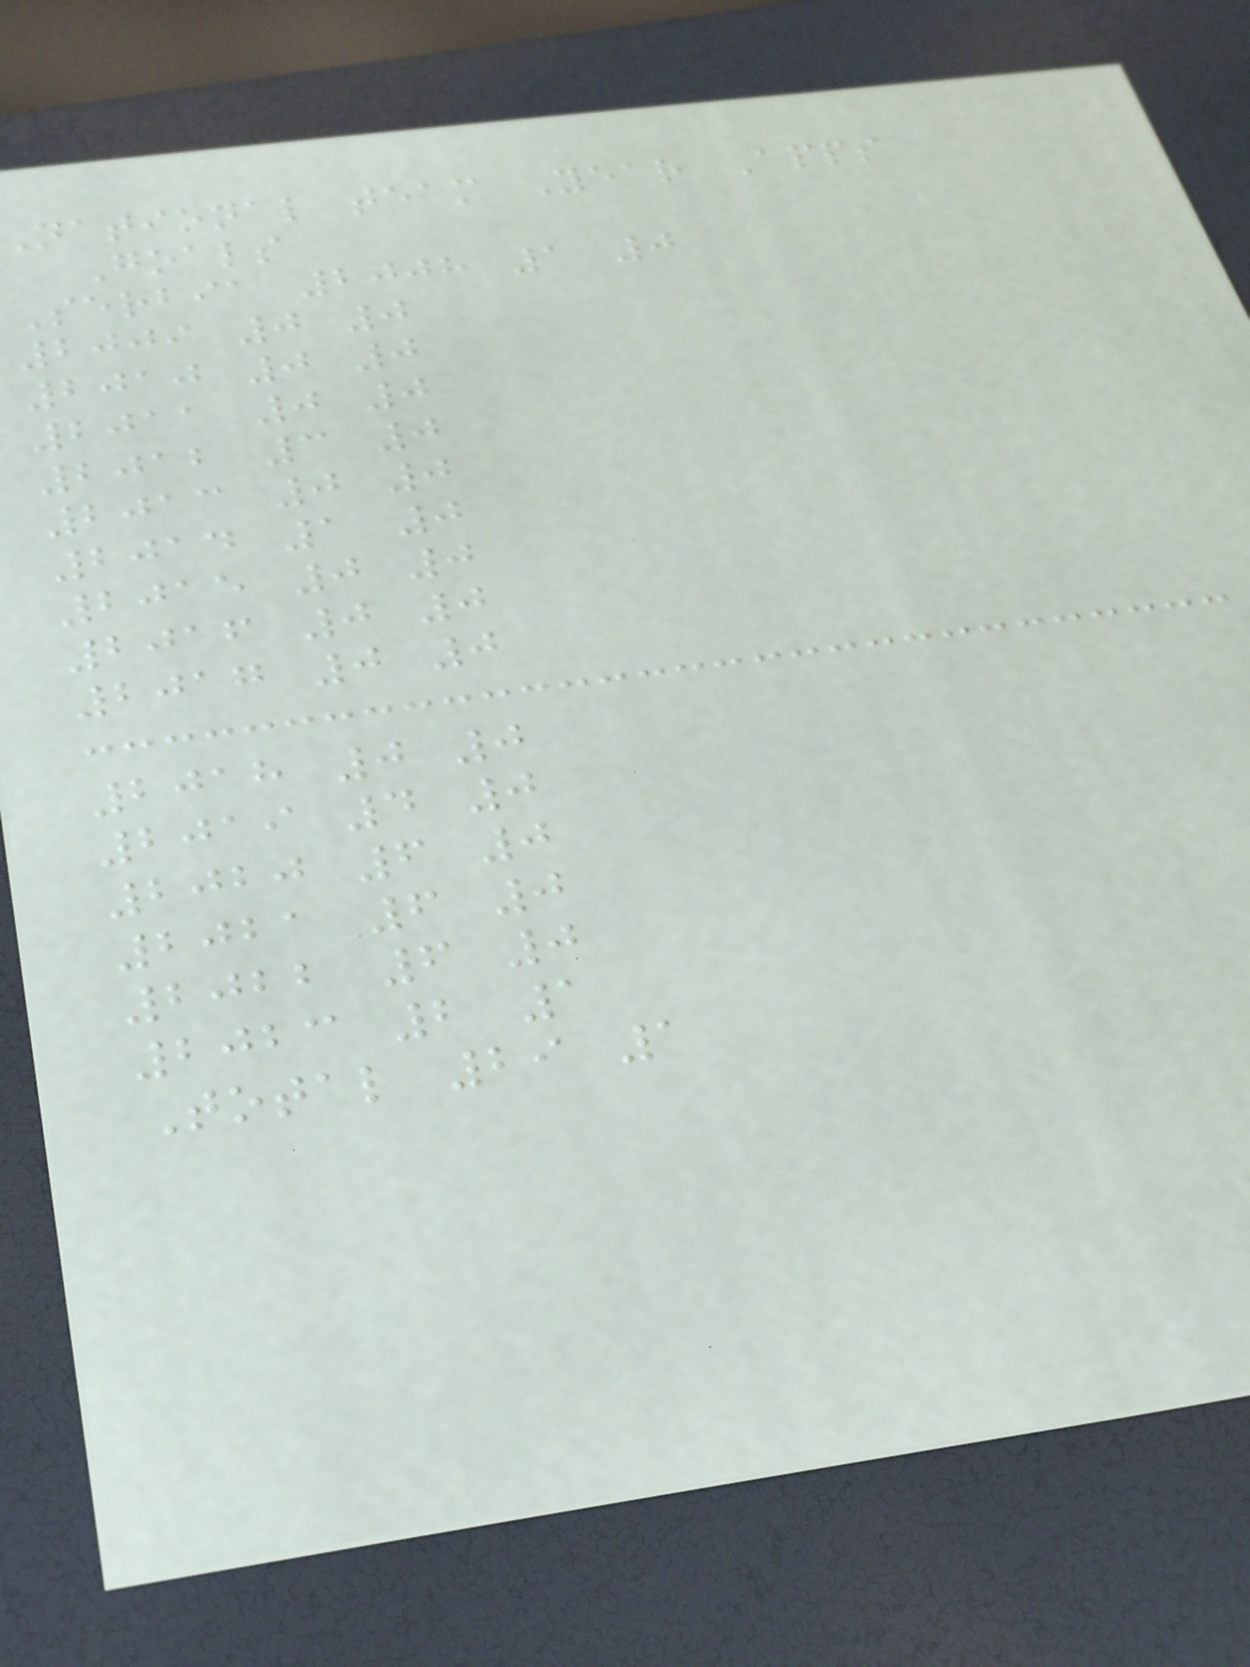national team Year Apps
Goals
Serbia 2008 1 0
2009 0 0
2010 0 0
2011 0 0
2012 3 0
2013 0 0
2014 1 0
2015 0 0
2016 0 0
2017 0 0
2018 0 0
2019 4 0
2020 6 0
2021 6 0
2022 6 0
2023 2 1
Total 29 1
